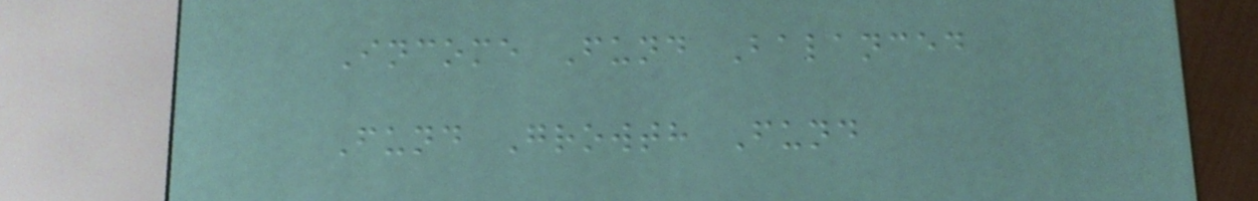Income Fund Balanced
Fund Growth Fund
